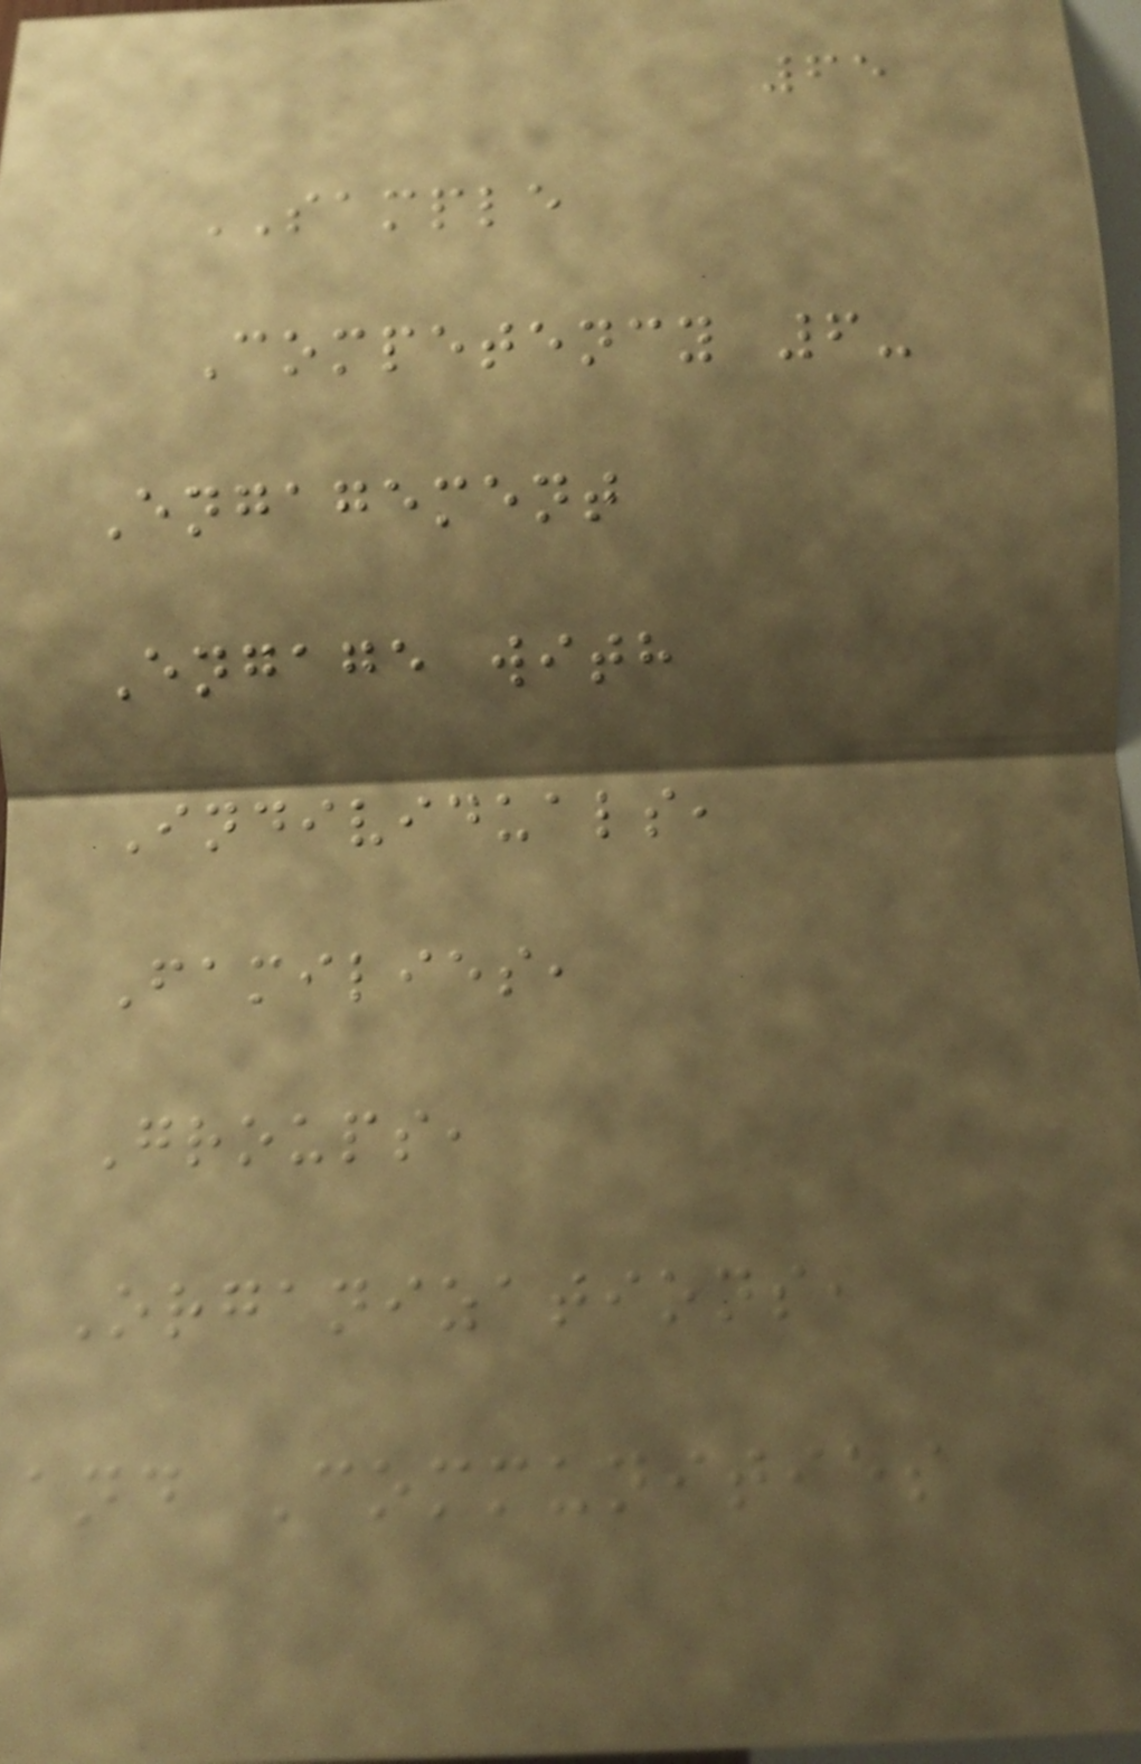65
SAMPLE
Competency 6-
Engagement
Engage with
Individuals,
Families,
Groups,
Organizations,
and Communities
